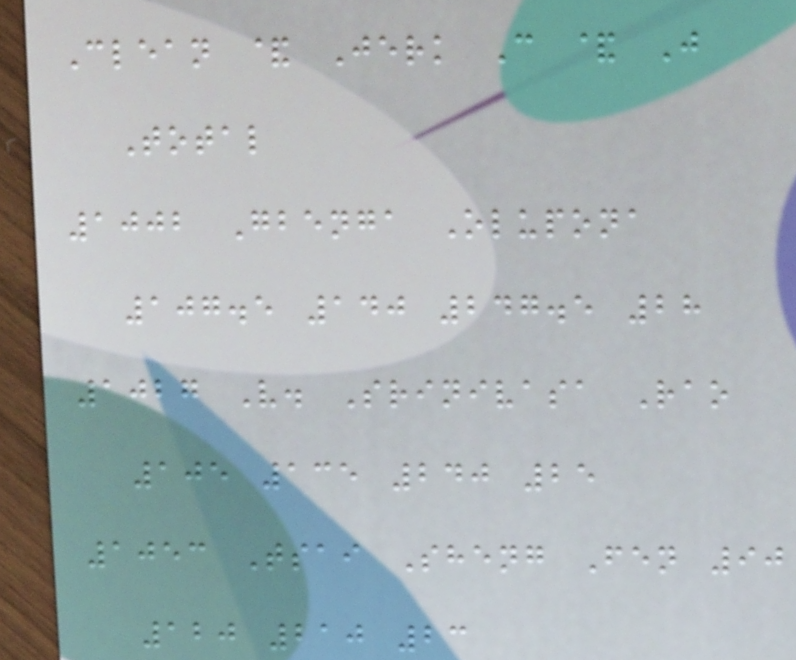Clean & Jerk C & J
Total
1002 Gbenga Olupona
107.5 140 247.5 28
1027 V. Srinivasa Rao
105 135 240 25
1053 Tsai Sheng Fen 90
120 210 23
